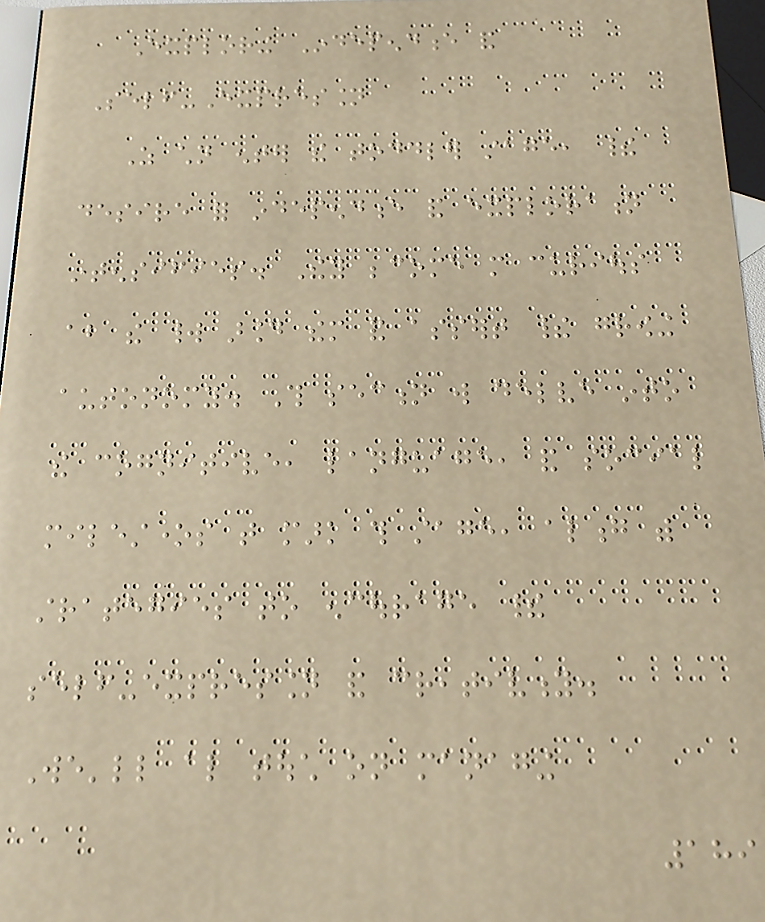Exploring Independence and
Self-Expression
As children enter the toddler stage, their
desire for independence and exploration
intensifies. They become more curious
about the world around them and assert their growing
autonomy. This section will delve into
the cognitive, language, and social
milestones that mark this stage, along with
strategies to encourage their
self-expression and creativity.
We'll also touch on managing
189
